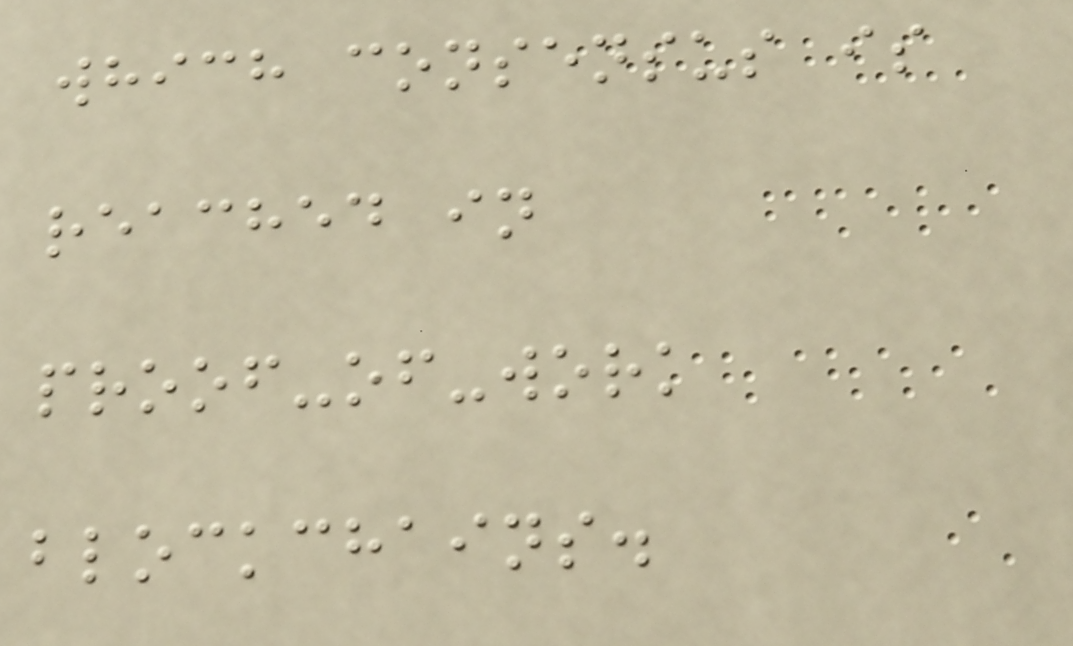which consensus is
reached in
proof-of-work
blockchains.
